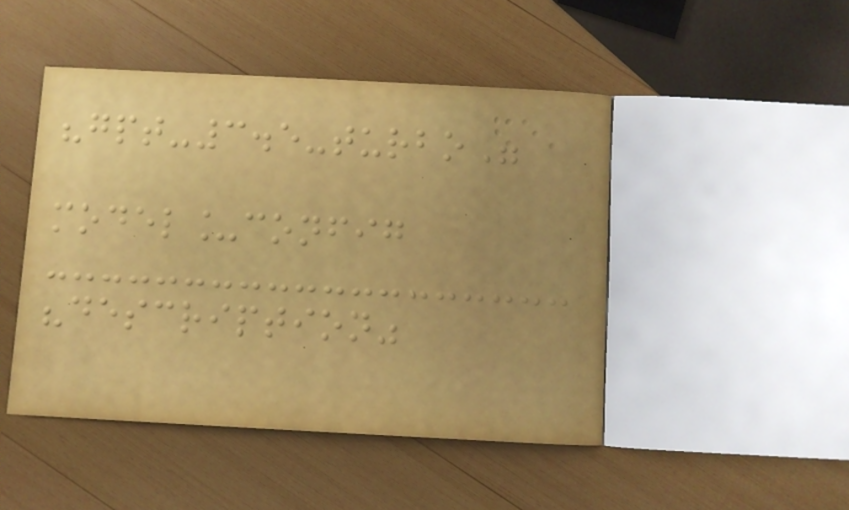"gpt-3.5-turbo"
model_config
"description"
